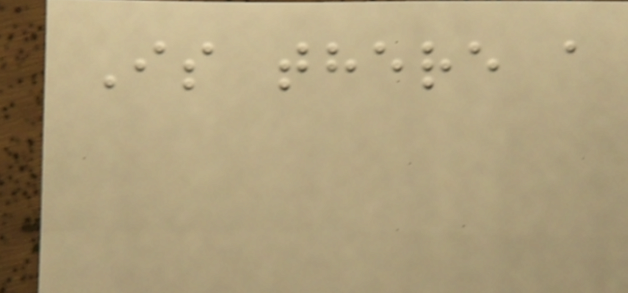Is there a
